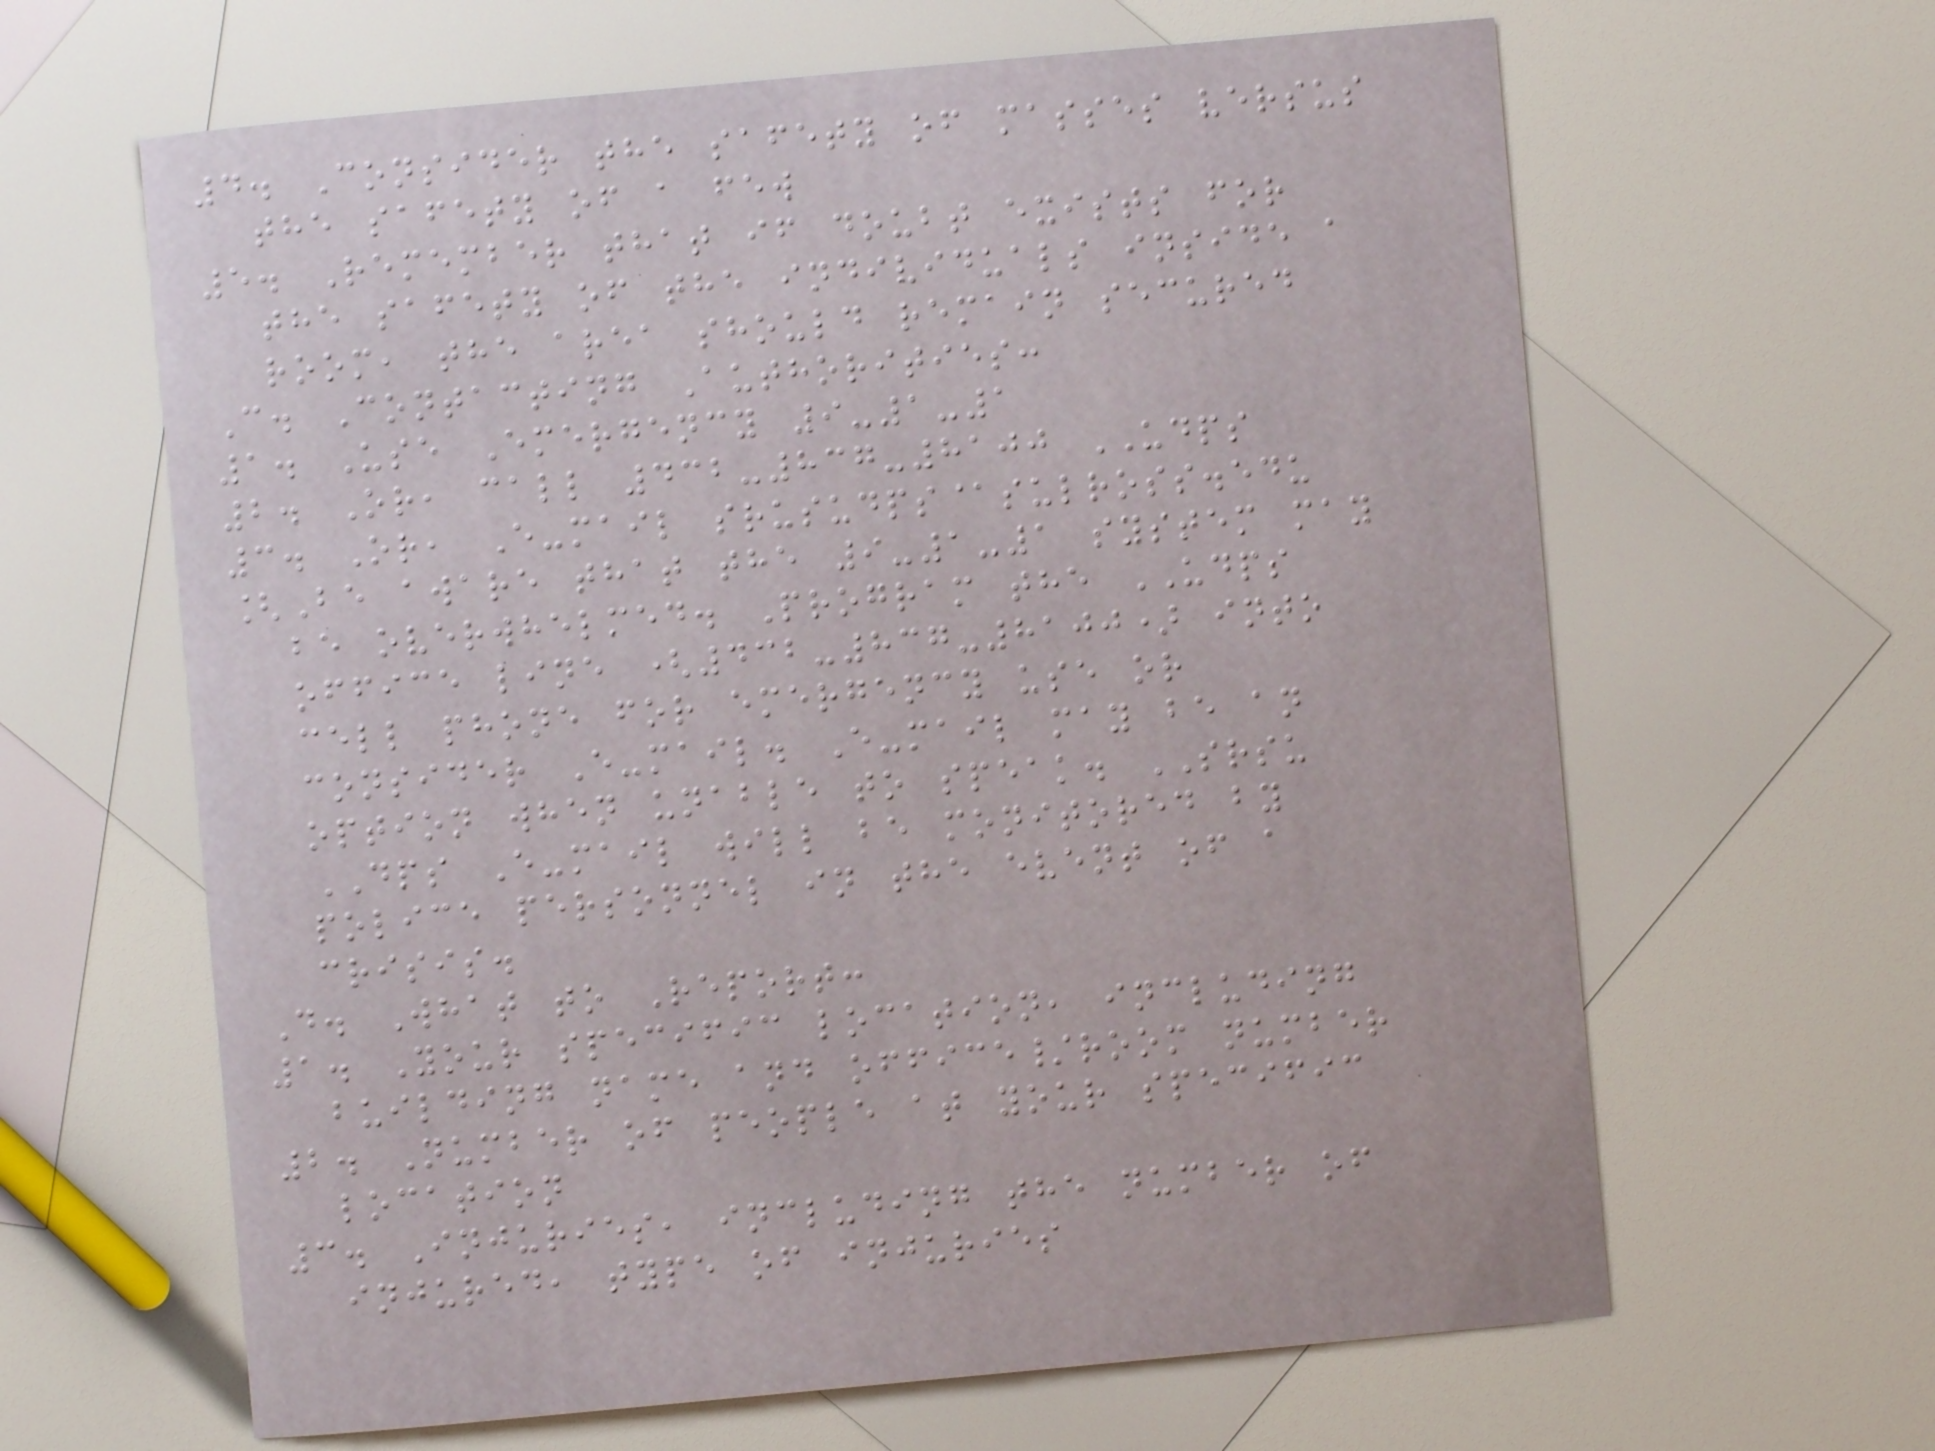4. Consider the safety of masses versus
the safety of a few
5. Remember that if doubt exists for
the safety of the individuals inside a
room, the area should remain secured
C. Contacting Authorities:
1. Use Emergency 9-1-1
2. Or, call 432-837-8100 UDPS
3. Or, E-mail srusudps@sulross.edu
[Be aware that the 9-1-1 system may
be overwhelmed. Program the UDPS
office line (432-837-8100) into
cell phone for emergency use or
consider E-mail. E-mail may be an
option when unable to speak. SRSU
DPS E-mail will be monitored by
police personnel in the event of a
crisis.
D. What to Report:
1. Your specific location, including
building name and office/room number
2. Number of people at your specific
location
3. Injuries, including the number of
injured, type of injuries
